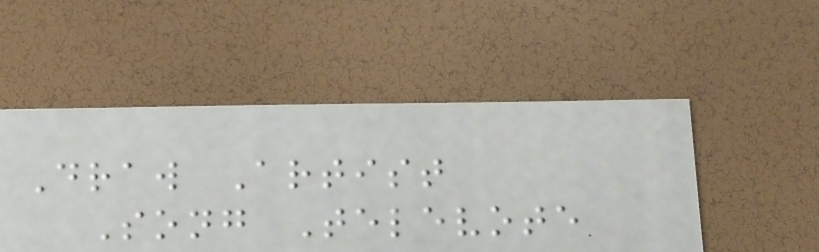Draw Artist
Song Televote
